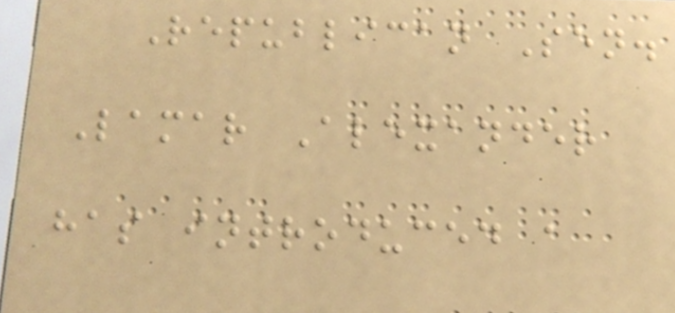Republican Sen.
Lamar Alexander
has introduced a
